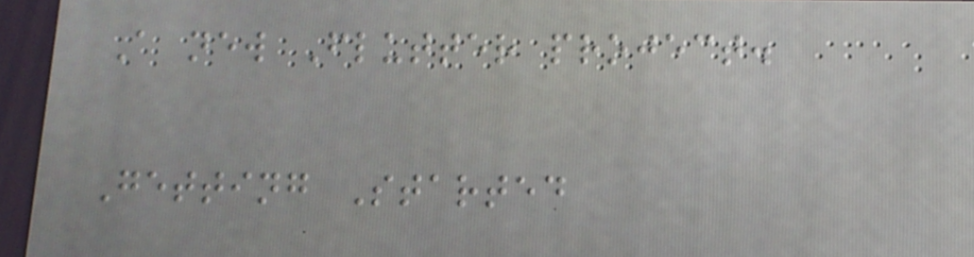A new Flutter project.
Getting Started
